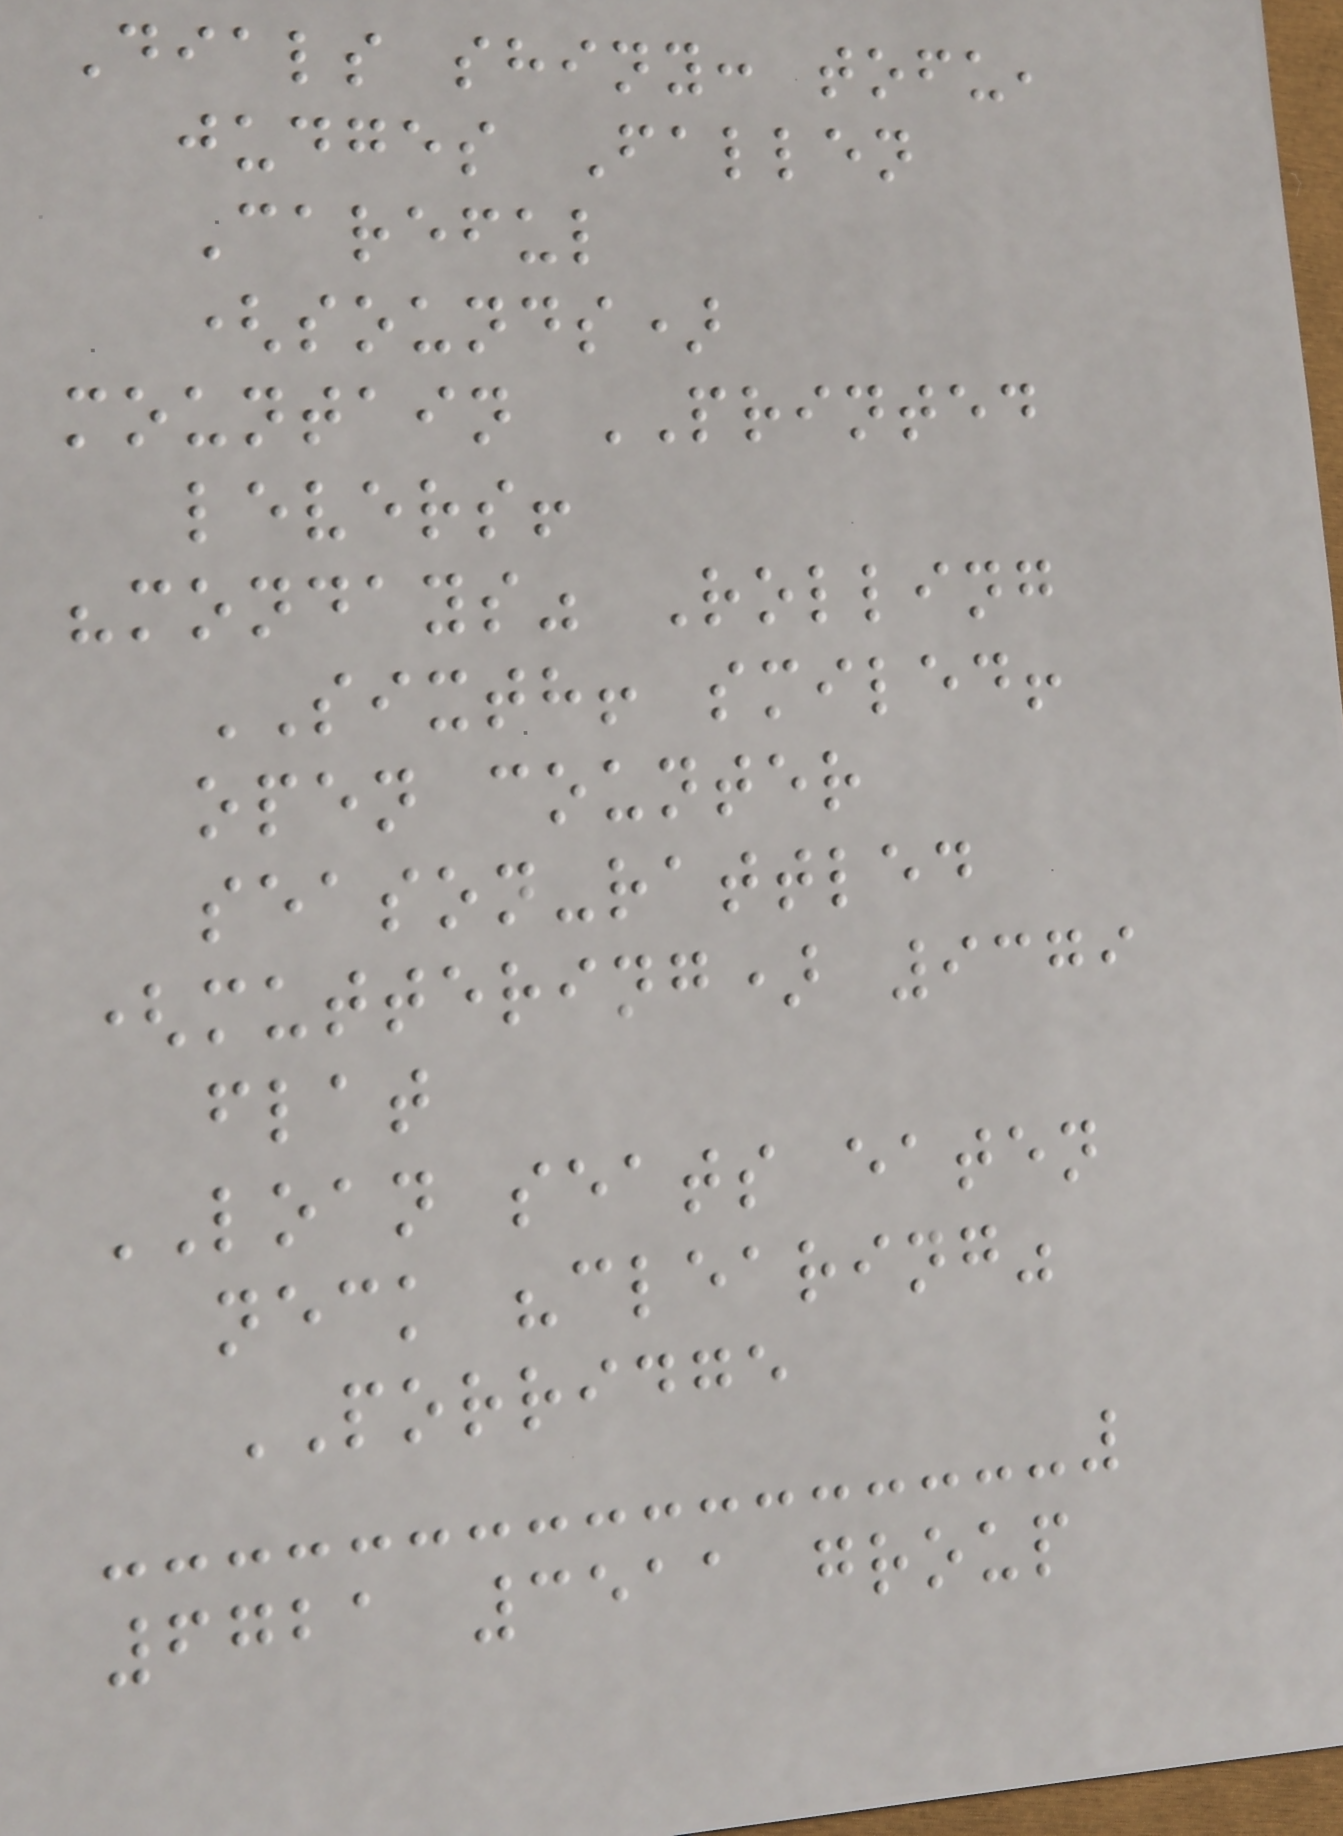Dials shiny: tofu,
judges Fallen
Careful
(sounds)
mountain PRINTED
levers!
"mondays" Rolling
SIXTH! smiled!
open counter
season-rattled
(muttering) 9379
flat
LOAN seats eaten
neck "clearing"
PORRIDGE
6721 3511 group
